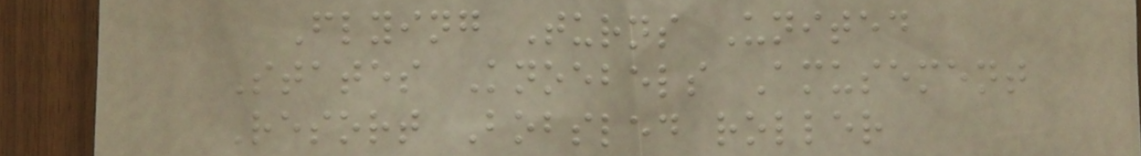Flying Turns United
States Knoebels Amusement
Resort Bobsled roller
